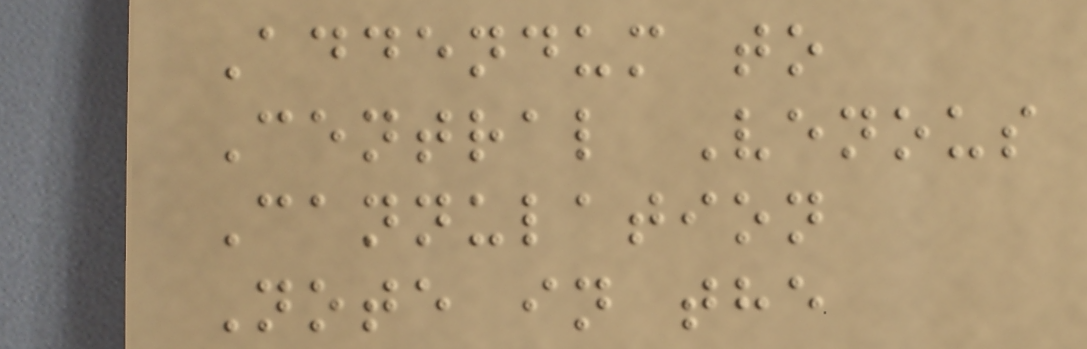Addendum to
Central Venous
Cannulation
Note in the
